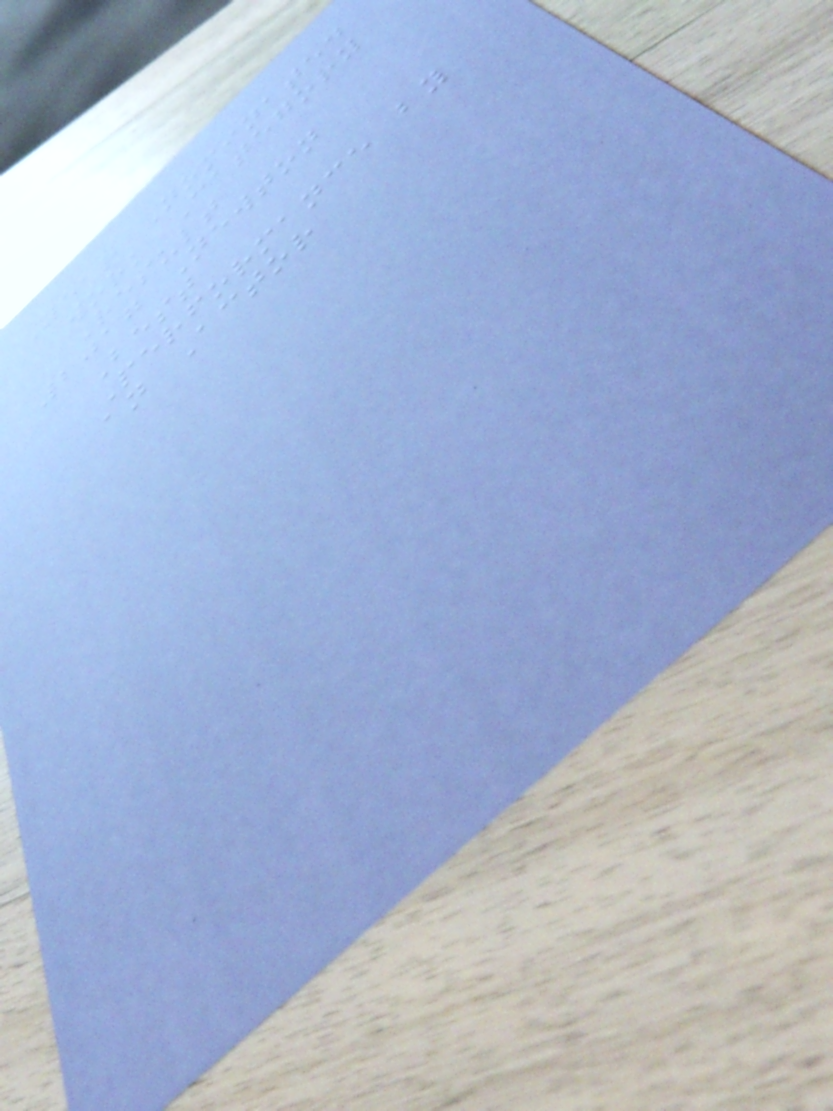Year Nominated
work Category
Result
2017 Newton
Best
Performance by
an Actor
